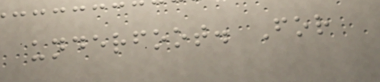underfoot. For
